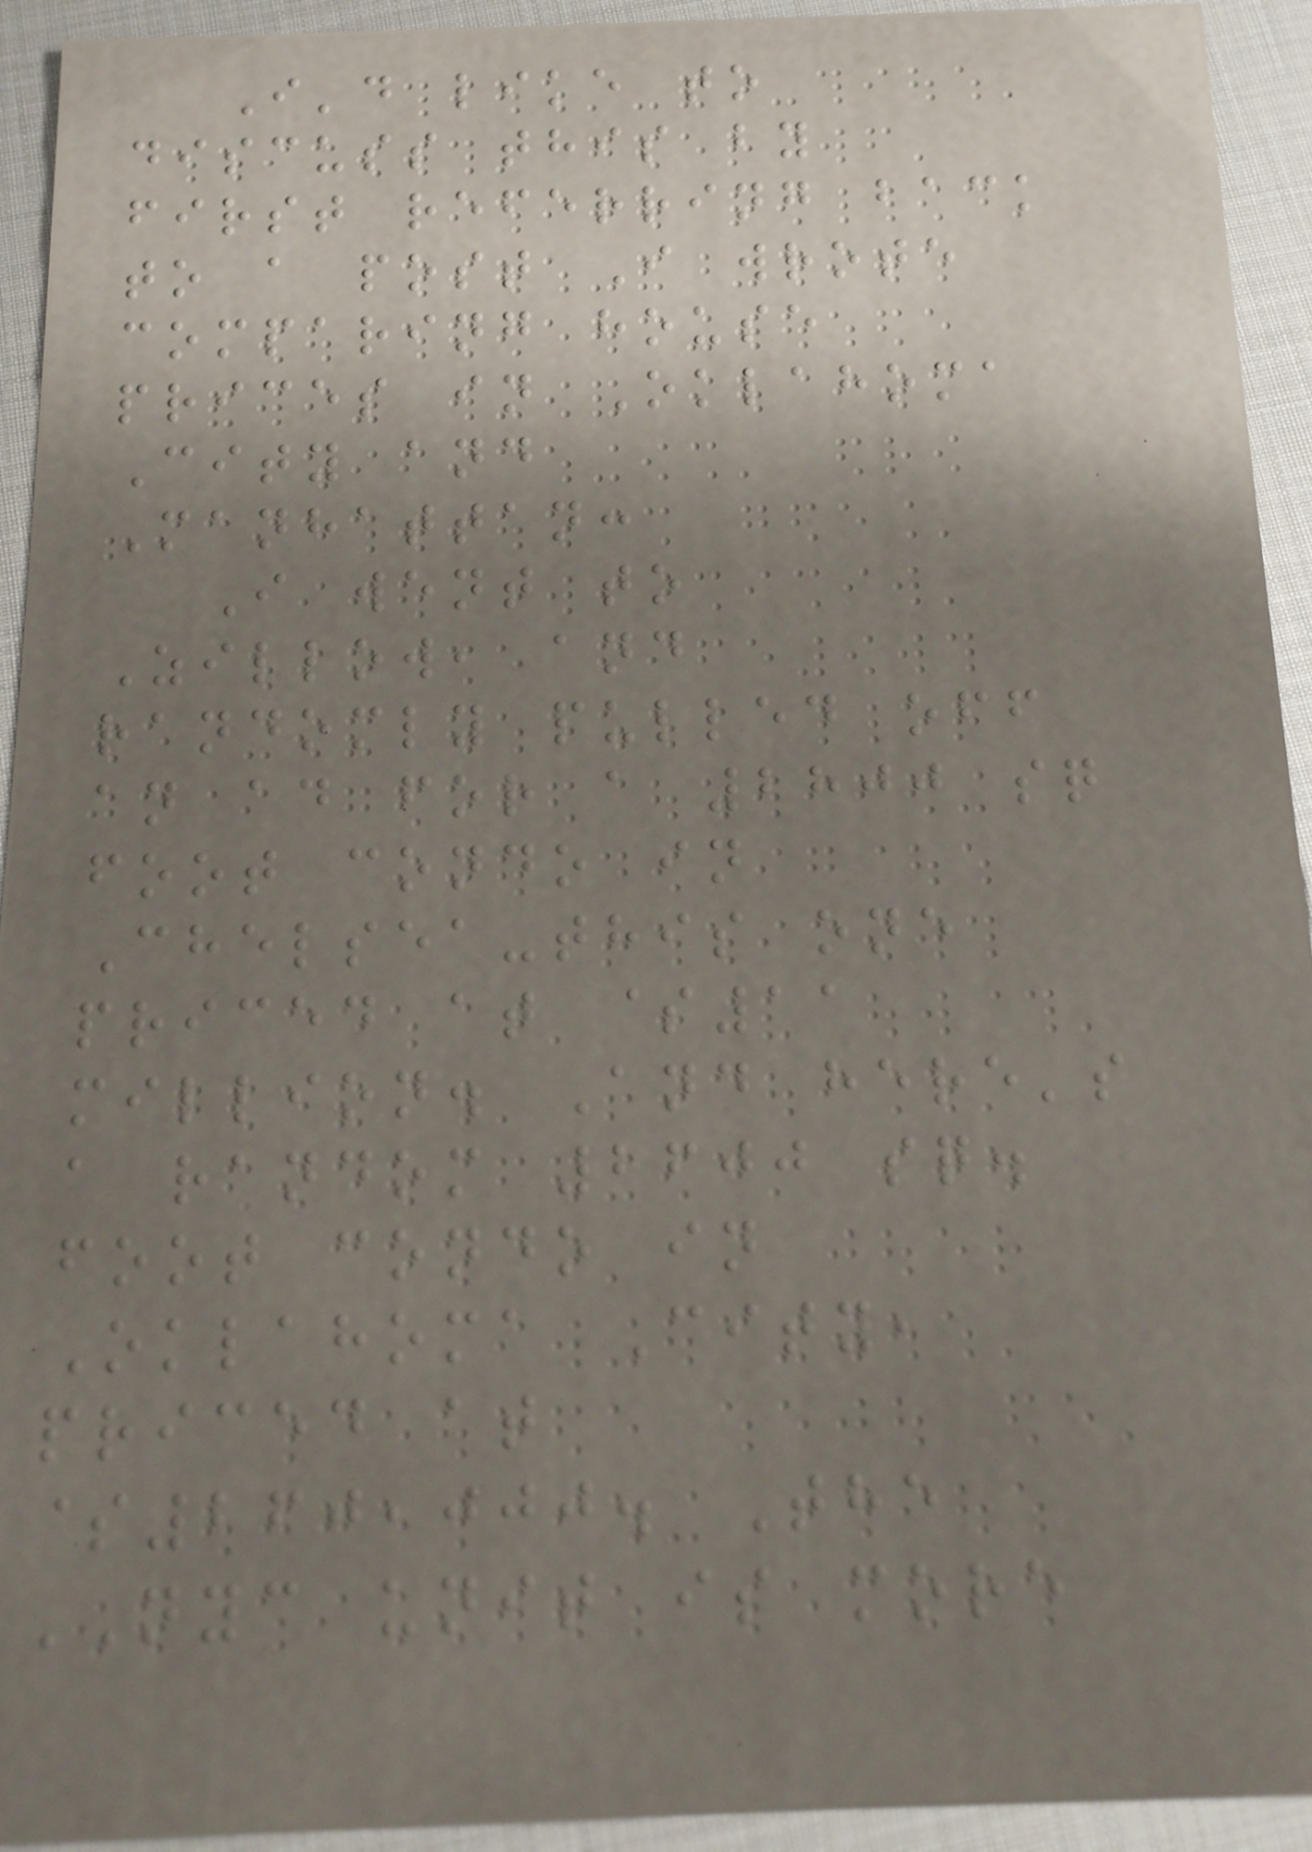I'd like to
discuss this by
first referring back
to a post I wrote
comparing house
prices in Oklahoma
City and
Manhattan:
I went to
Zillow, and
randomly pulled off
an ad for a 2800 sq
foot condo in
Chelsea-this one
priced at $11
million. And here's
a random 2600 sq.
foot condo in
Oklahoma City,
priced at
$260,000. The
NYC unit is more
